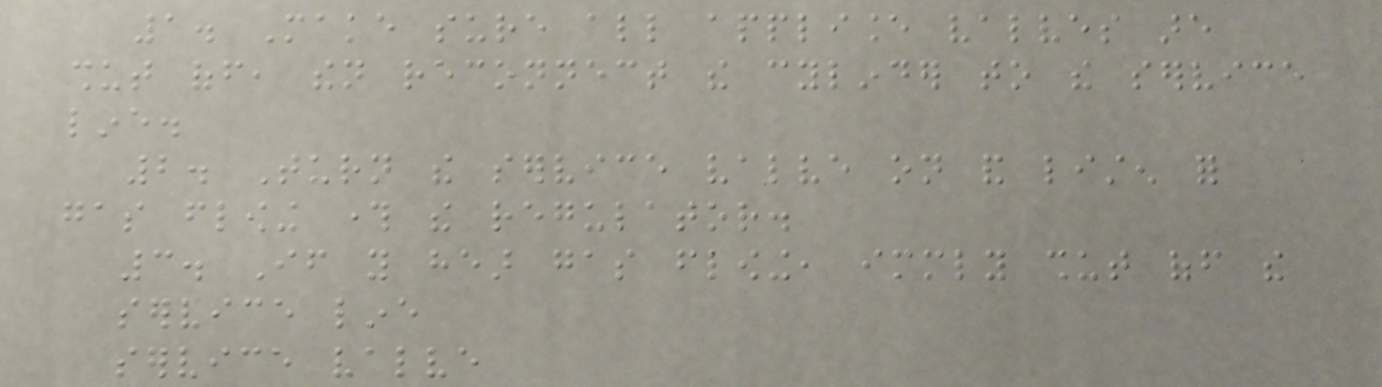1. Make sure all appliance valves are
shut off, then reconnect the cylinder to the service
line.
2. Turn the service valve on and listen for
gas flowing through the regulator.
3. If you hear gas flowing, immediately shut off the
service line
service valve
